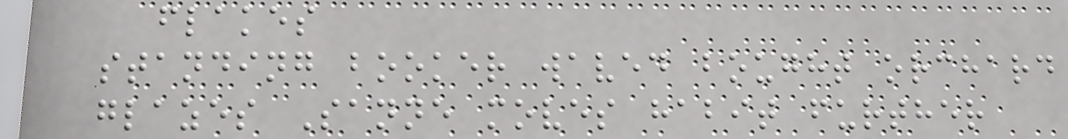flakes
standing booker waved bought orchard
glazes Sanne moves habit further
